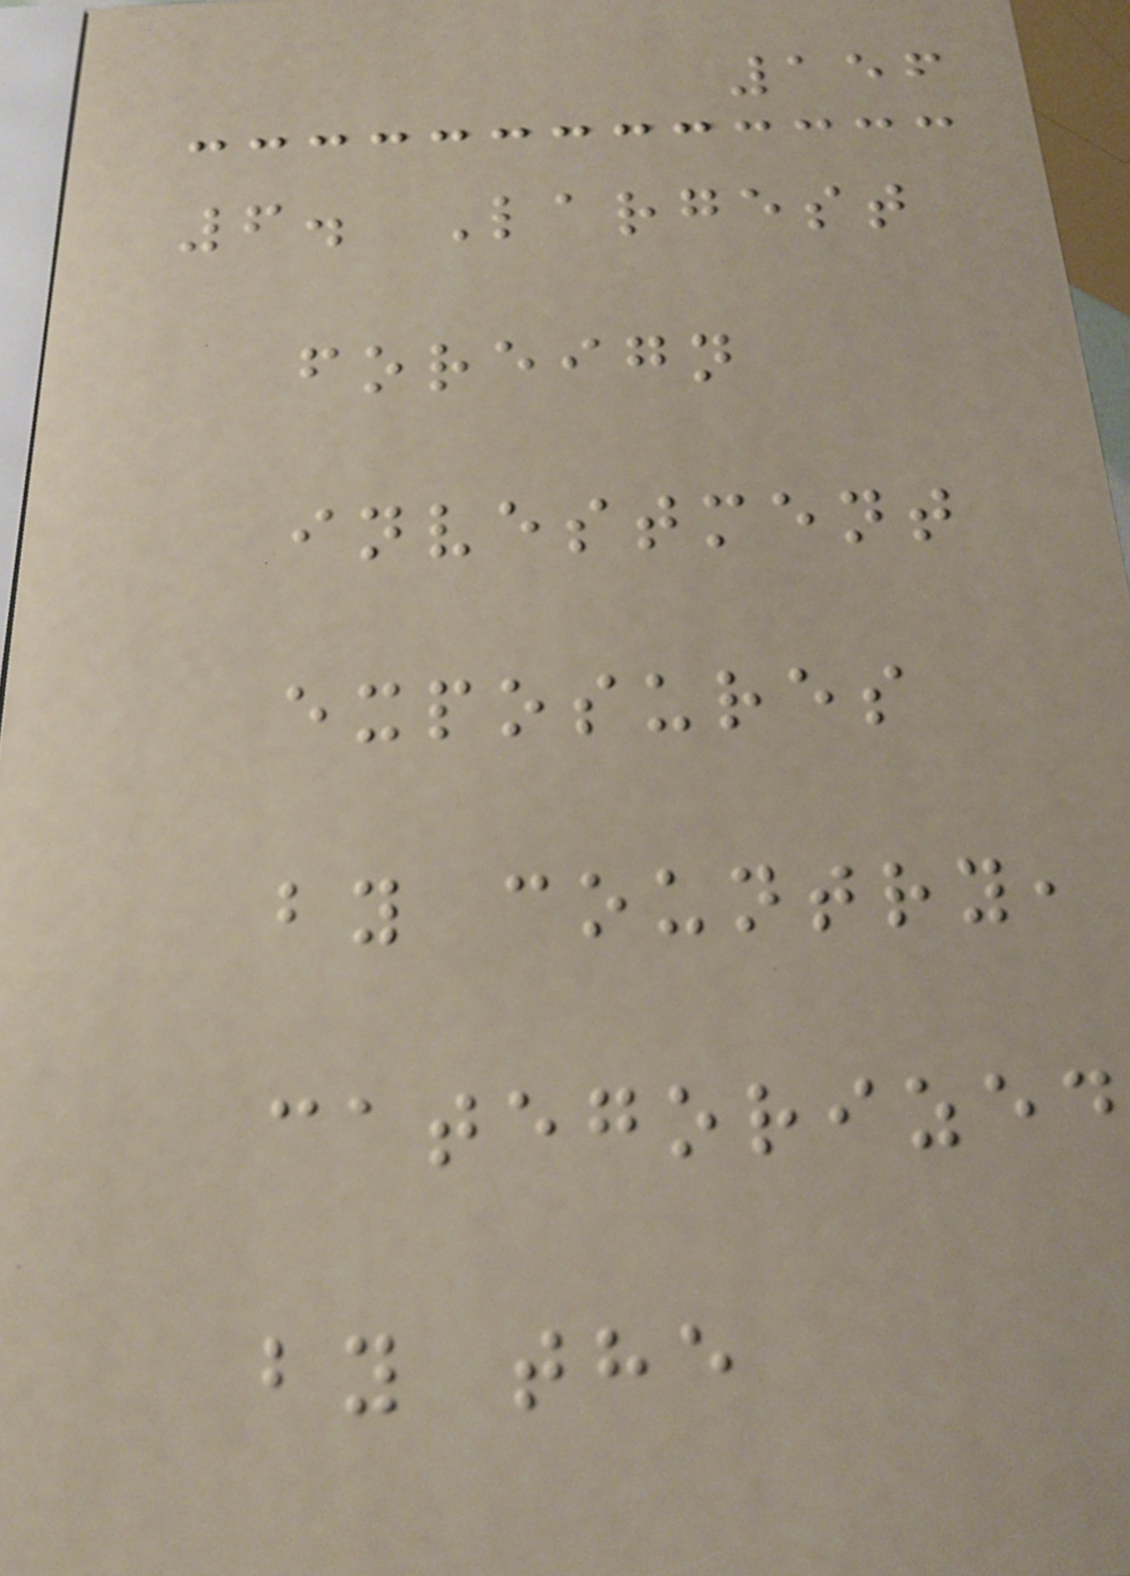156
6. Largest
foreign
investment
exposures
by country,
categorized
by the
